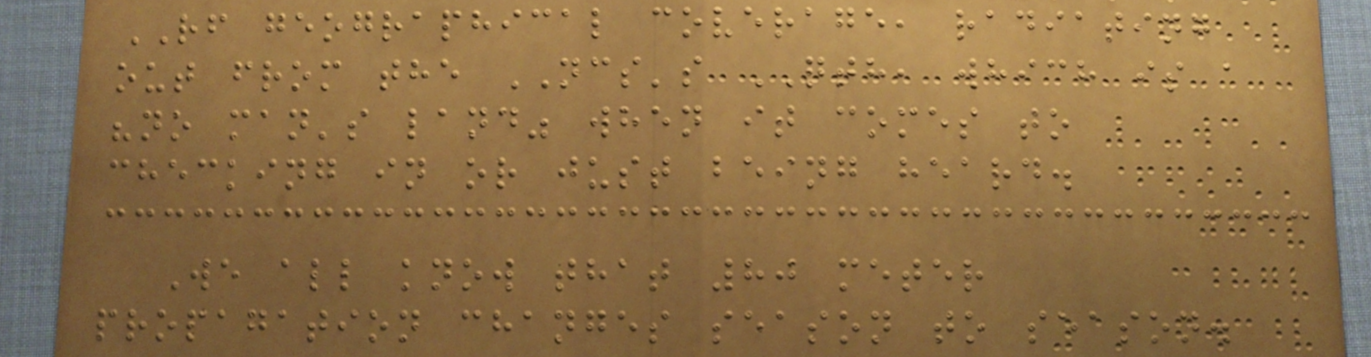RF geographical coverage, radiating
out from the NCS's QTH, which is a
"no man's land" when it comes to
checking in or just being heard.
We all know that 80 meter
propagation changes season to season.
